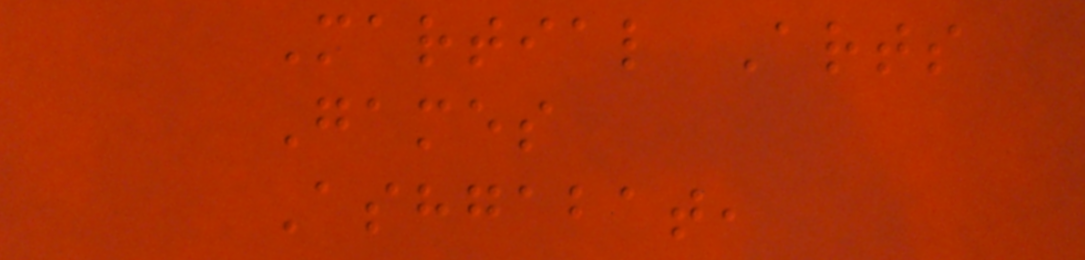Martial Arts
Games
Ashgabat,
